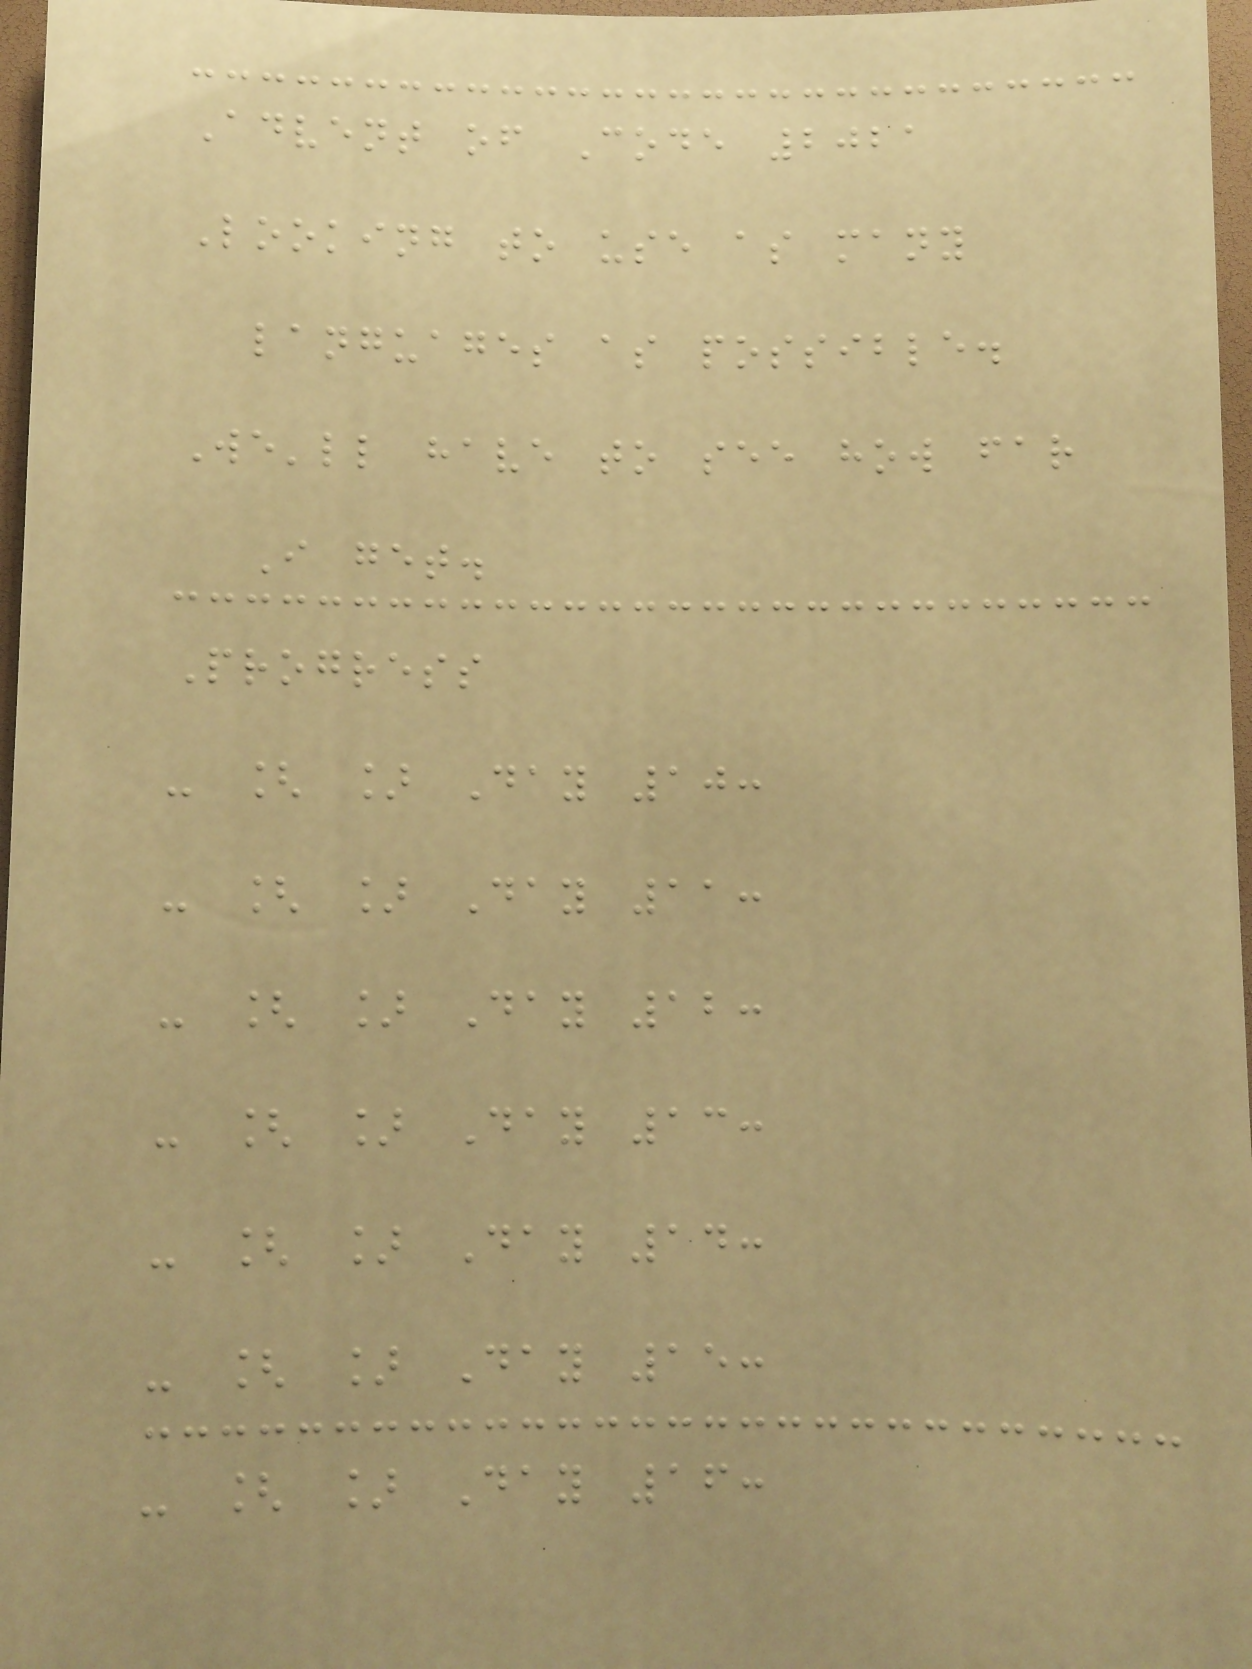Advent of Code 2021
Looking to use as many
languages as possible.
We'll have to see how far
I get.
Progress
- [ ] Day 10:
- [ ] Day 11:
- [ ] Day 12:
- [ ] Day 13:
- [ ] Day 14:
- [ ] Day 15:
- [ ] Day 16:
